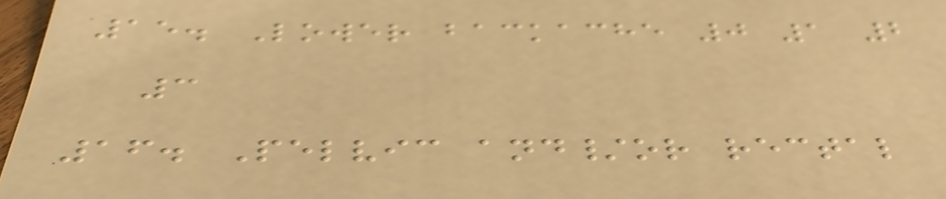15. Lower backache 0 1 2
3
16. Pelvic and/or rectal
